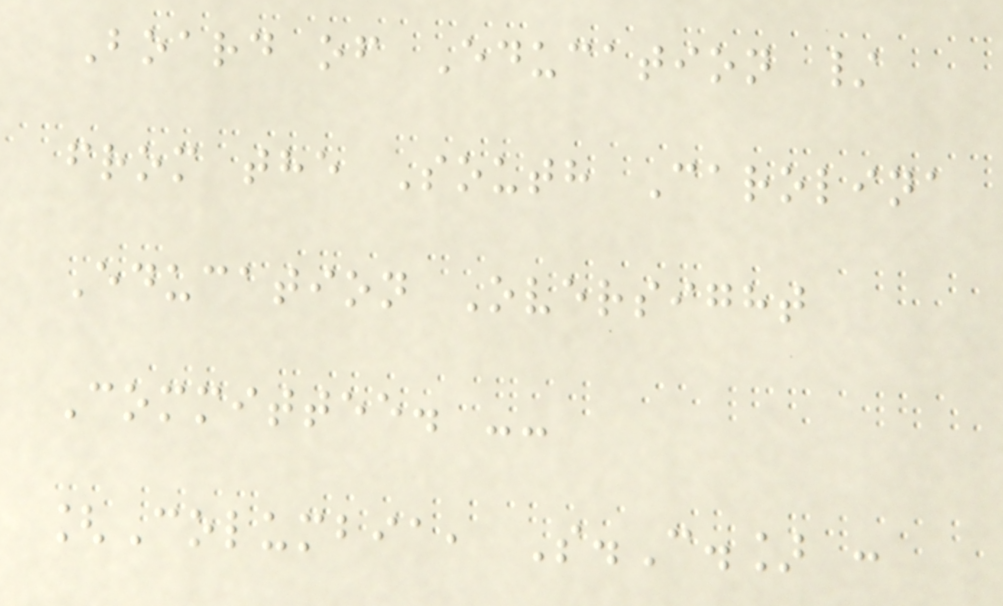Board of Education /
from the South Carolina
Education Oversight
Committee. --
[Columbia, S.C.] :
